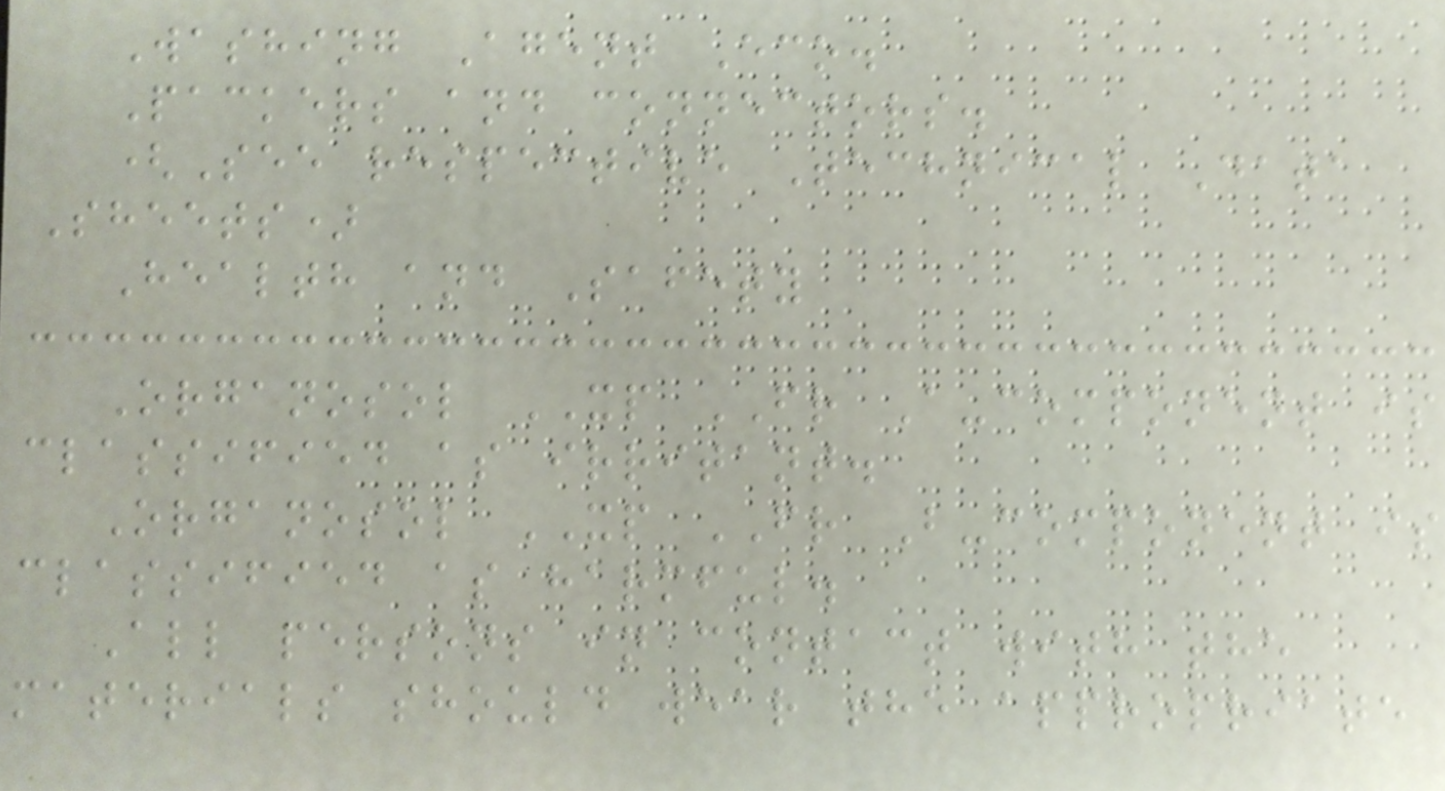Washing Agent Eco.
Packers and connectors.
(See respective Technical Data
Sheets)
Health and Safety
Organosol XP FR A-component is
classified as irritant.
Organosol XP FR B-component is
classified as harmful.
All persons in contact with the
materials should wear the appropriate
